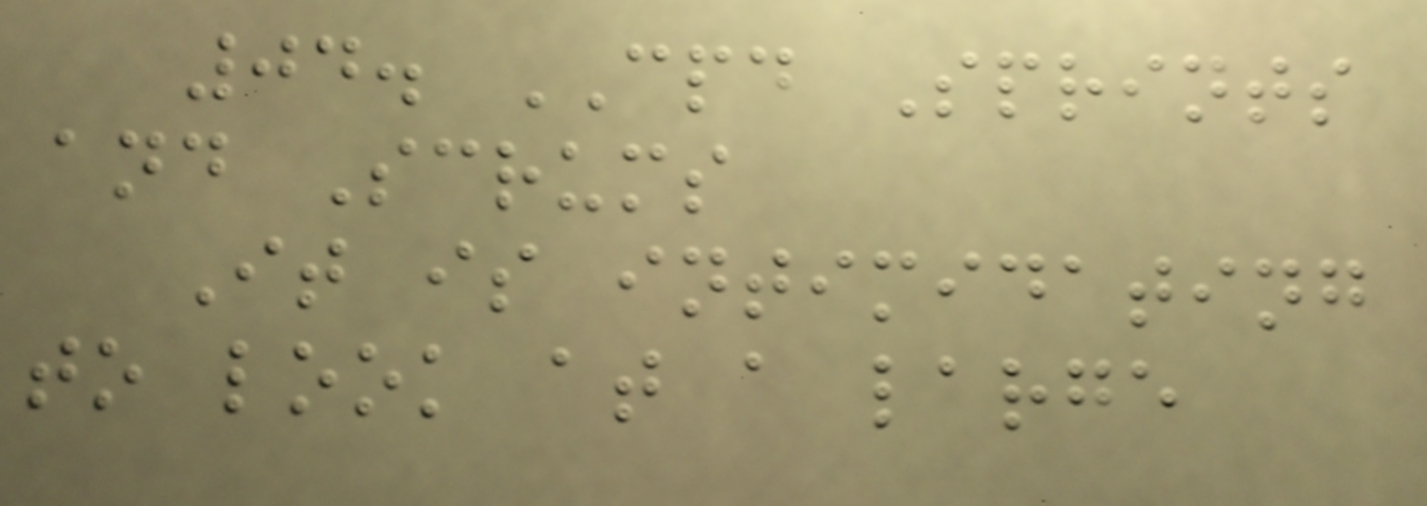04. CPD Sprints
and Scrums
It is intimidating
to look at a large
